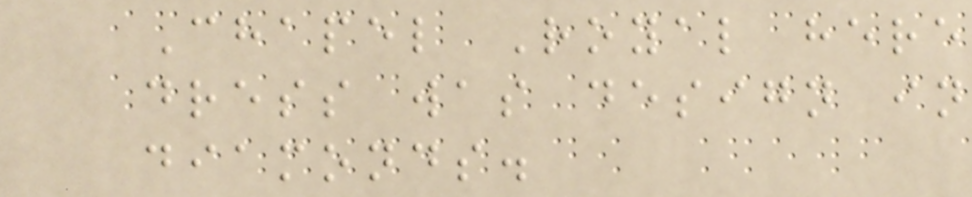Chapel Royal here
dress was design in
diamonds.
